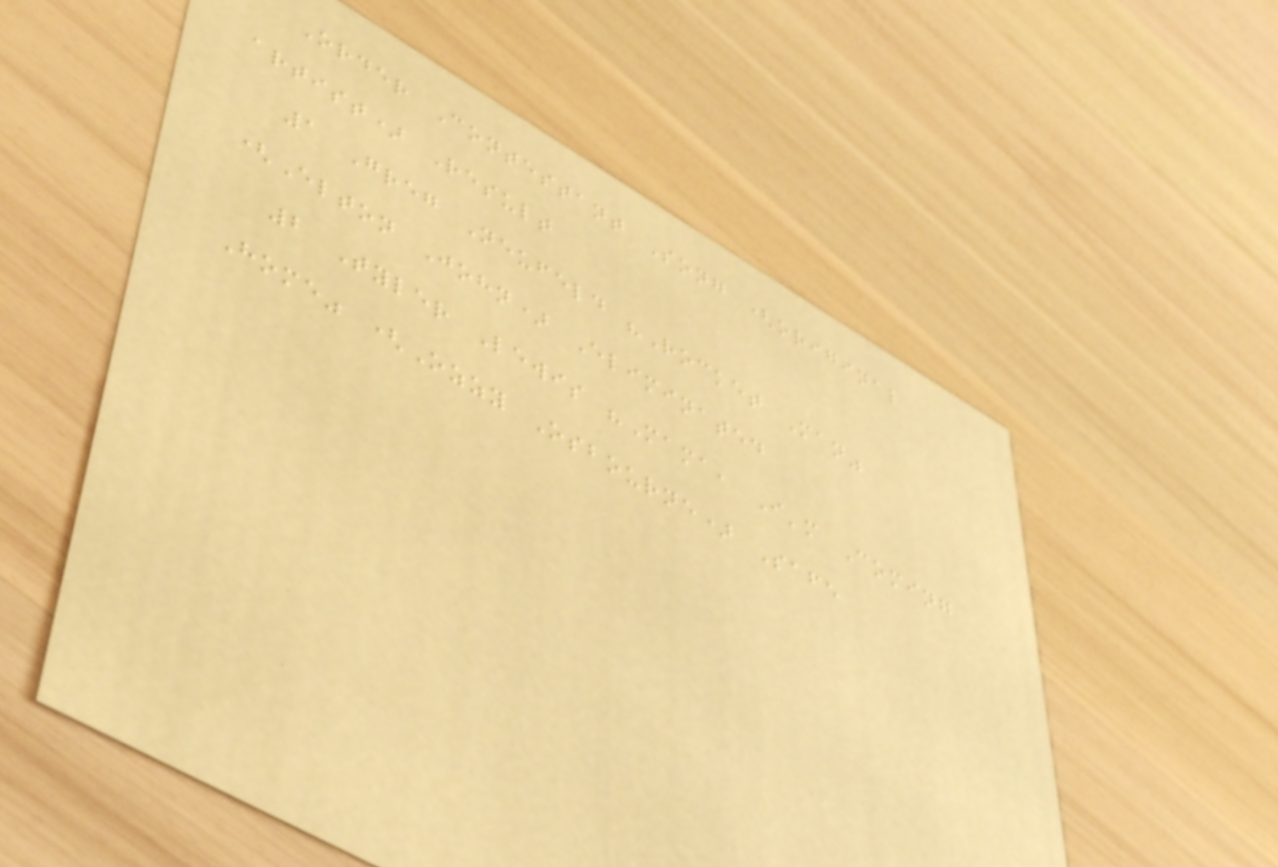Order Contestant Song (original
artist) Result
1 Greg Neufeld "Rocket Man"
(Elton John) Eliminated
2 Tyler Lewis "Mama, I'm Coming
Home" (Ozzy Osbourne) Safe
